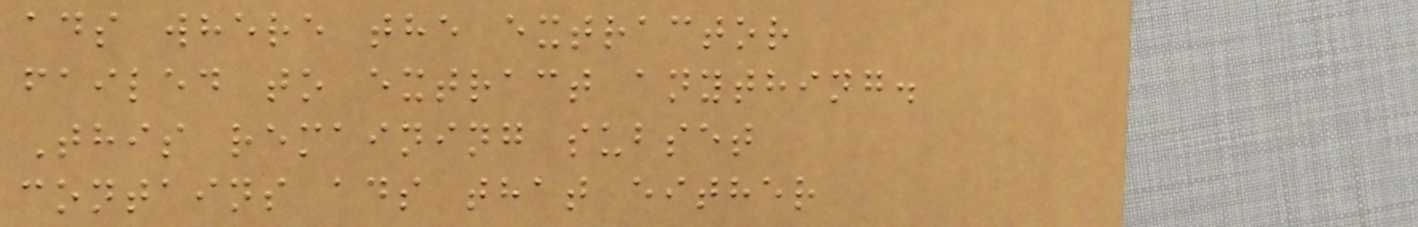ads where the extractor
failed to extract anything.
This remaining subset
contains ads that either
